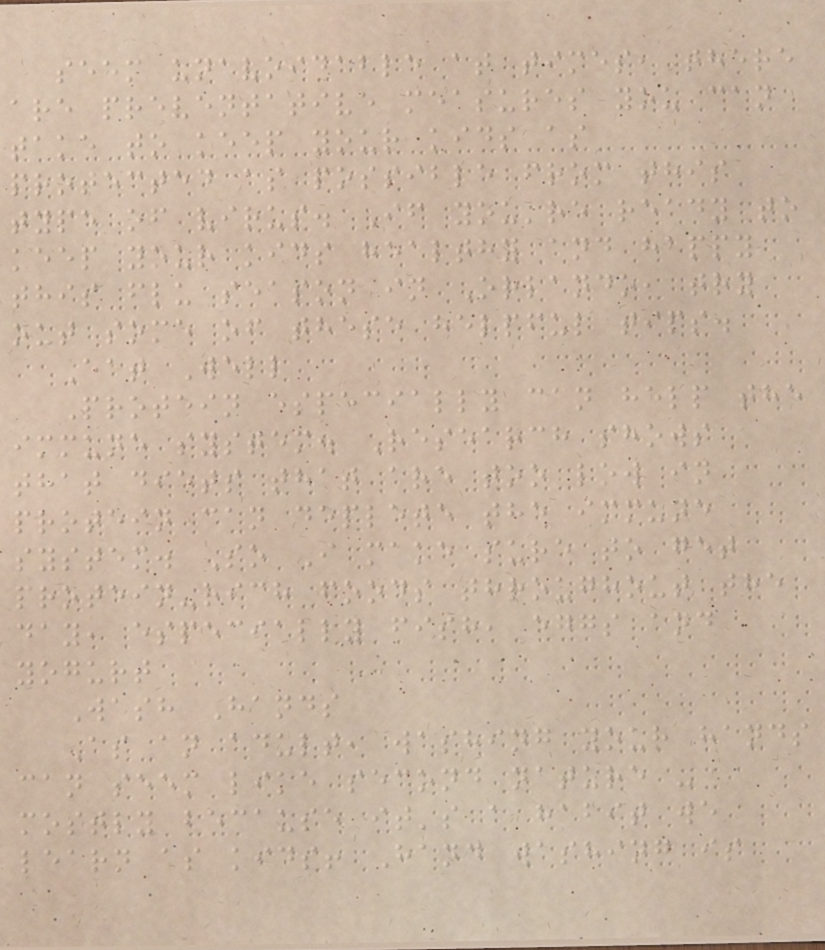seem unavoidable at times, there
are preventative measures you can
take to keep your kids as
protected as possible from this
type of virus. If you're ready to
keep your kids healthy and happy
this flu season in Orlando, try
out some of these helpful tips.
Eat Well
Protein especially can help the
immune system. Research shows
that diets that are too low in
protein can deplete the immune
system. So I make sure to get
protein-rich foods throughout the
day, especially fish, eggs and
yogurt
Wash Hands
As an adult, washing your hands
can seem like second nature -
mostly because it's a habit we
learn as kids! Hand washing is
